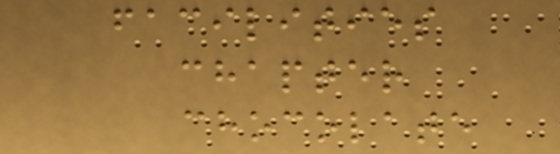facilities
chapter
chocolate
